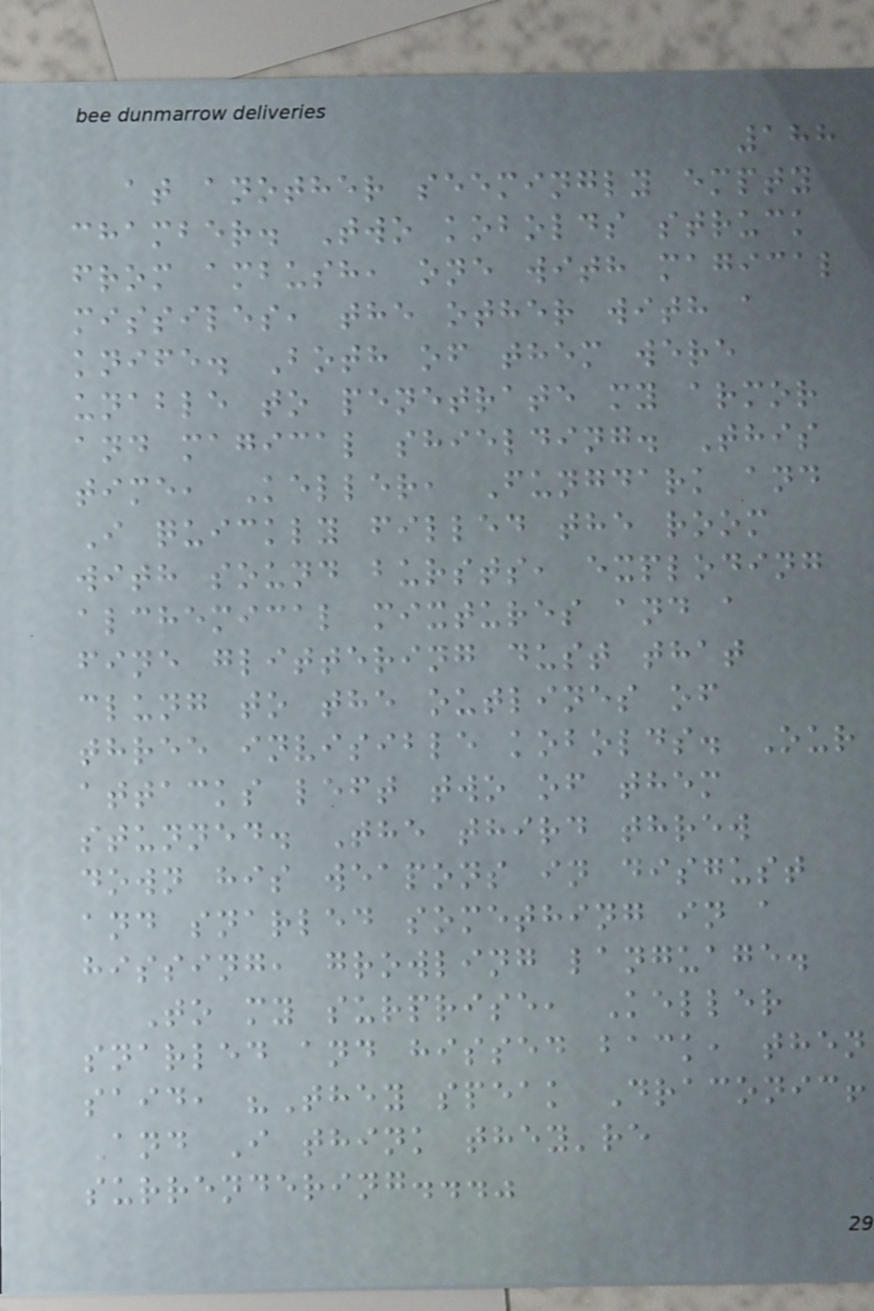188
at another seemingly empty
chamber. Two kobolds struck
from ambush, one with magical
missiles, the other with a
knife. Both of them were
unable to penetrate my armor
and magical shielding. This
time, Keller, Fungdark and
I quickly filled the room
with sound bursts, exploding
alchemical mixtures and a
fine glittering dust that
clung to the outlines of
three invisible kobolds. Our
attacks left two of them
stunned. The third threw
down his weapons in disgust
and snarled something in a
hissing, growling language.
To my surprise, Keller
snarled and hissed back, then
said, "They speak Draconic!
And I think they're
surrendering..."
